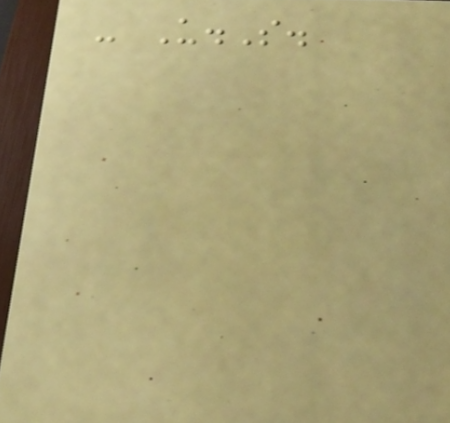- U.S.
